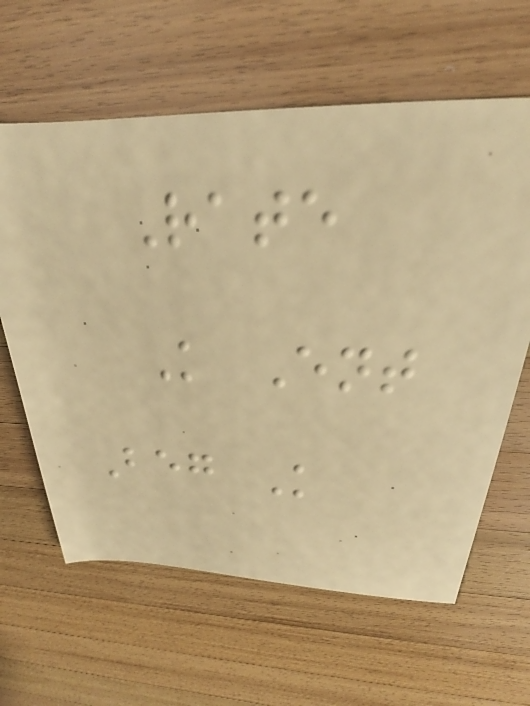Rate
K Ent
Beg K
